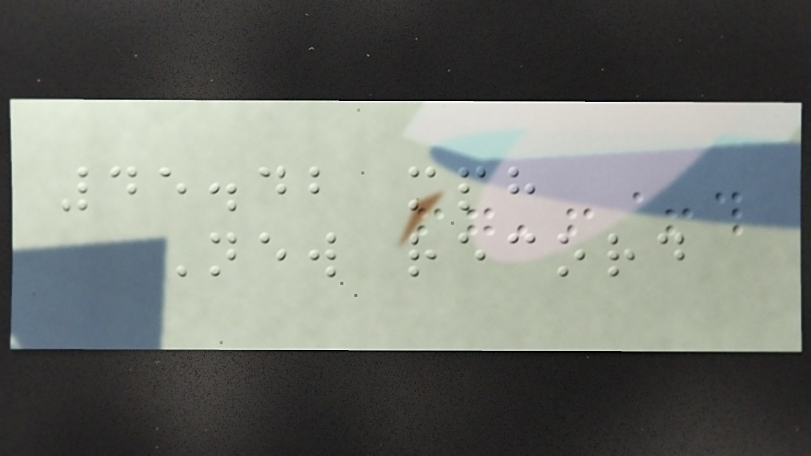45.42 mph
New record
